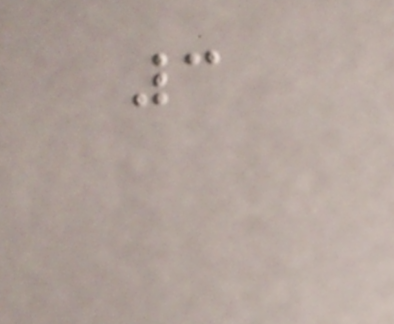3
